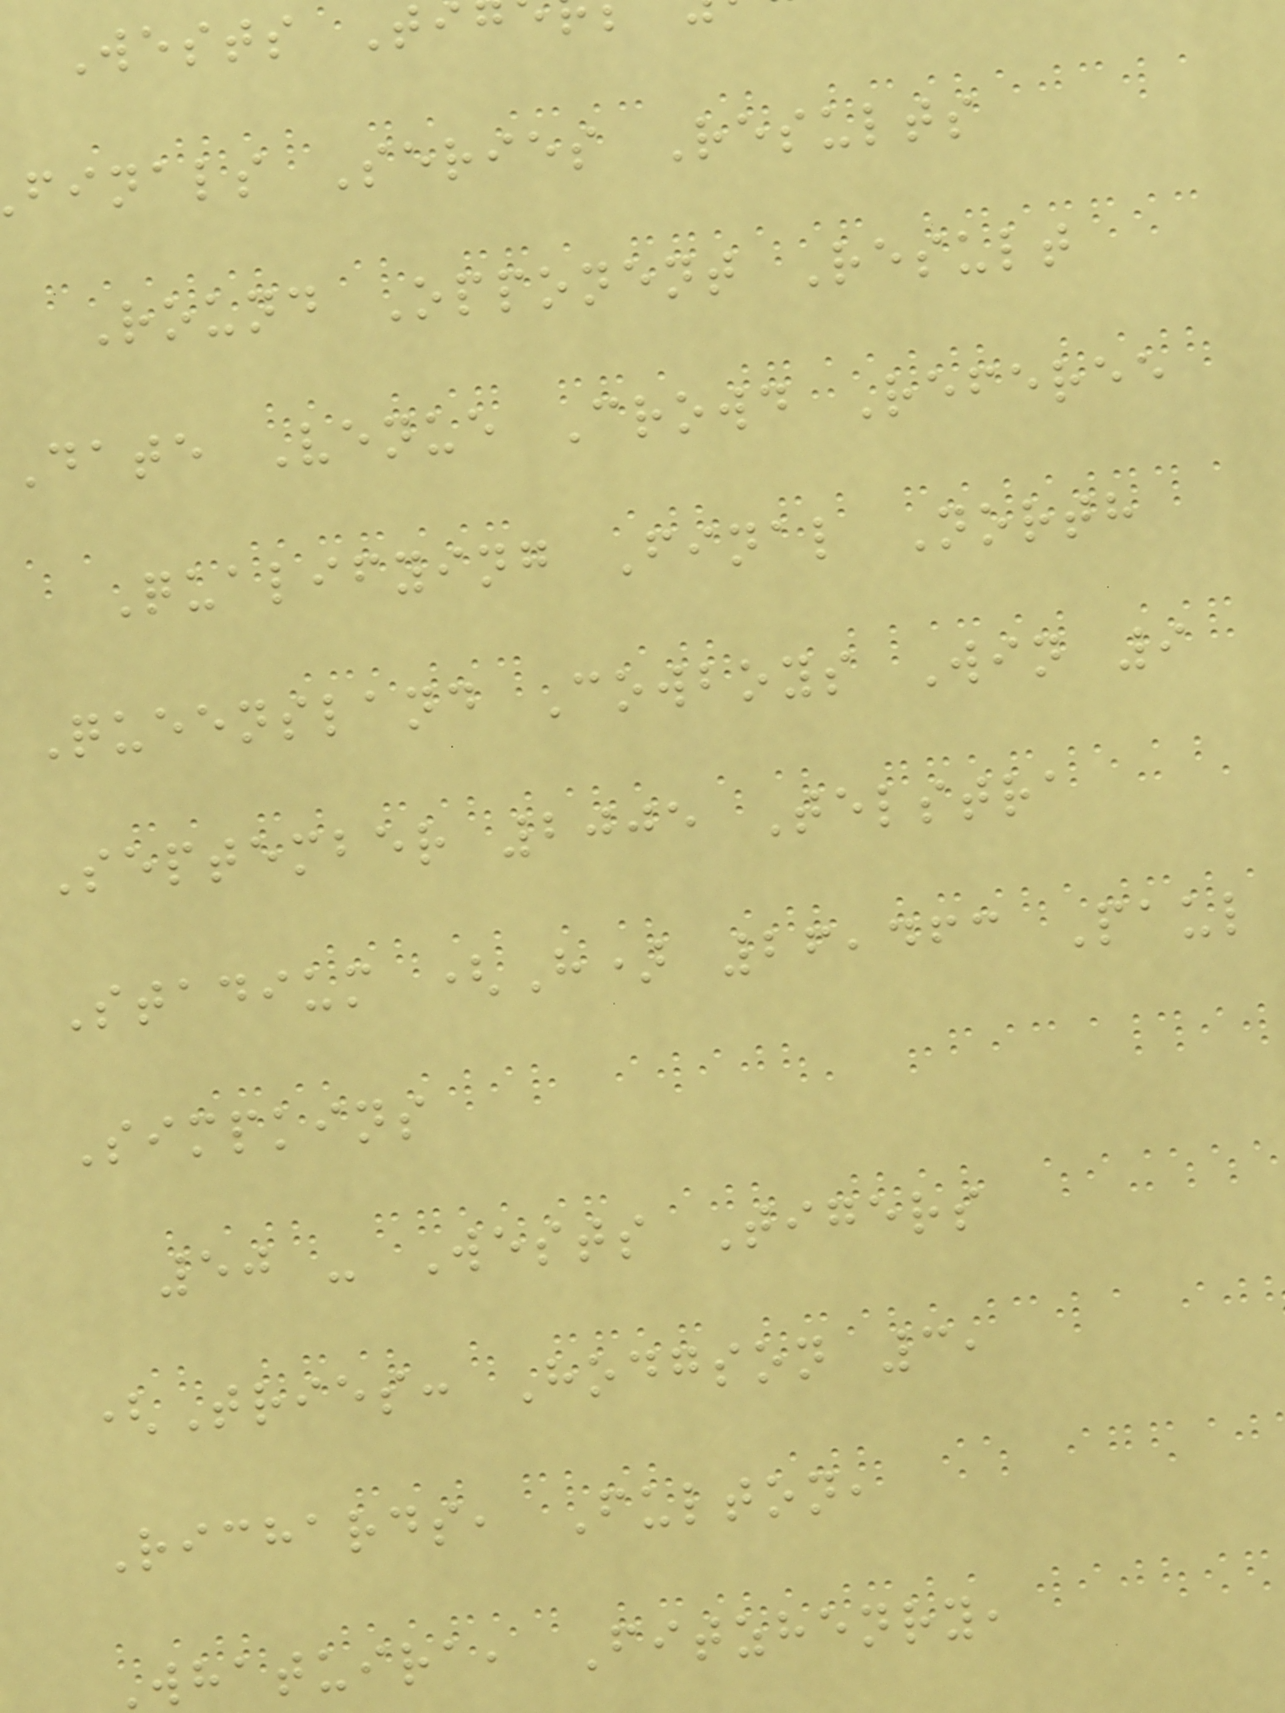Wests T
finals Series Results
Round Opponent Result
Date Venue Crowd Referee
Qualifying Final North
Queensland Cowboys Win 9
September 2005 Telstra
Stadium (H) 26,463 Paul
Simpkins
50 - Wests Tigers
(Tries: Hodgson 3,
Richards, Fulton,
Whatuira, Fitzhenry,
